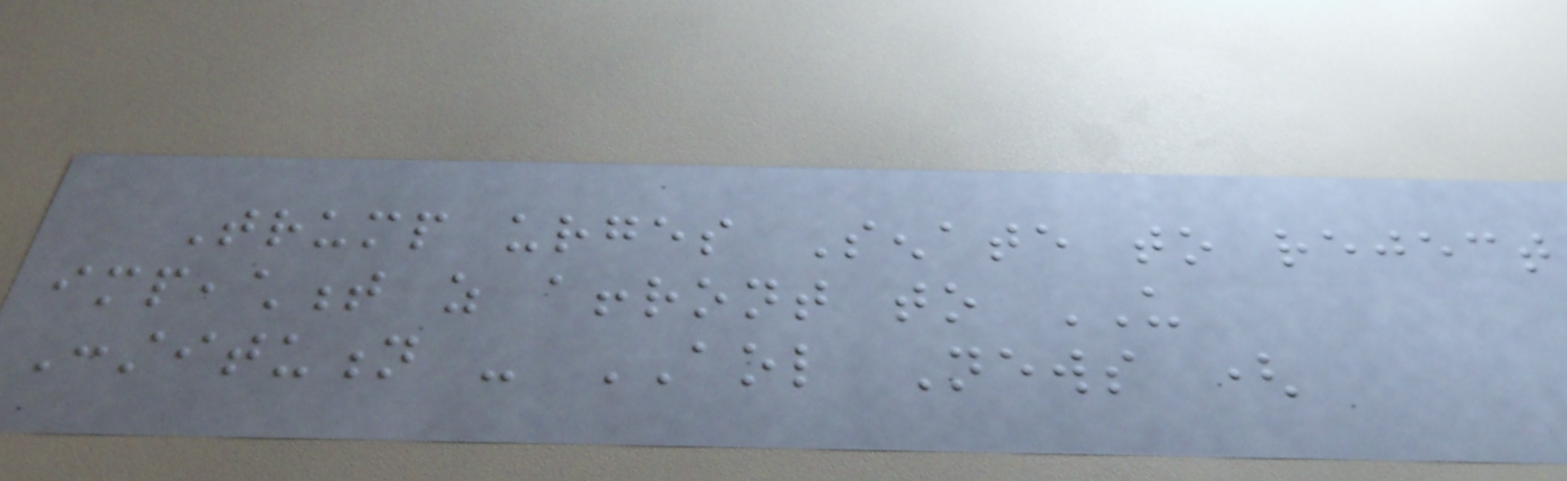Trump urges Senate to reject
impeachment as affront to US
Constitution - AOL News (
